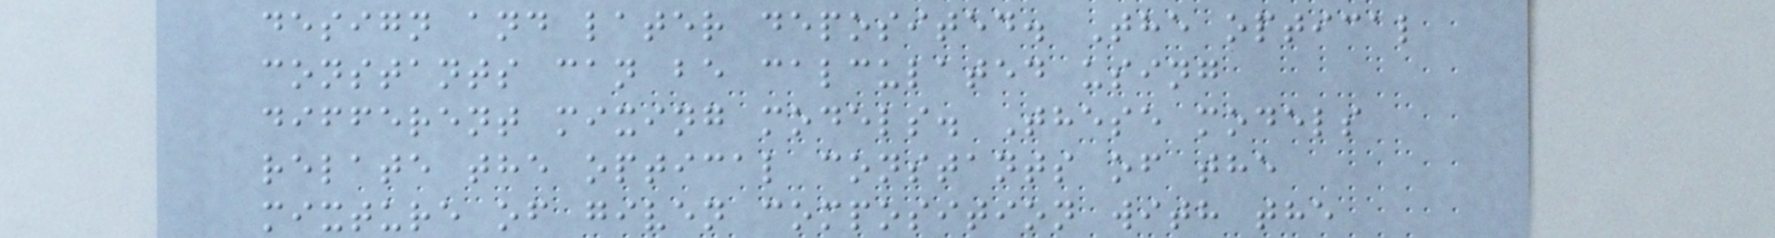design and later deposited. The optical
constants can be calculated using
different mixing models. These models
relate the optical constants of the
mixture of given composition with the
